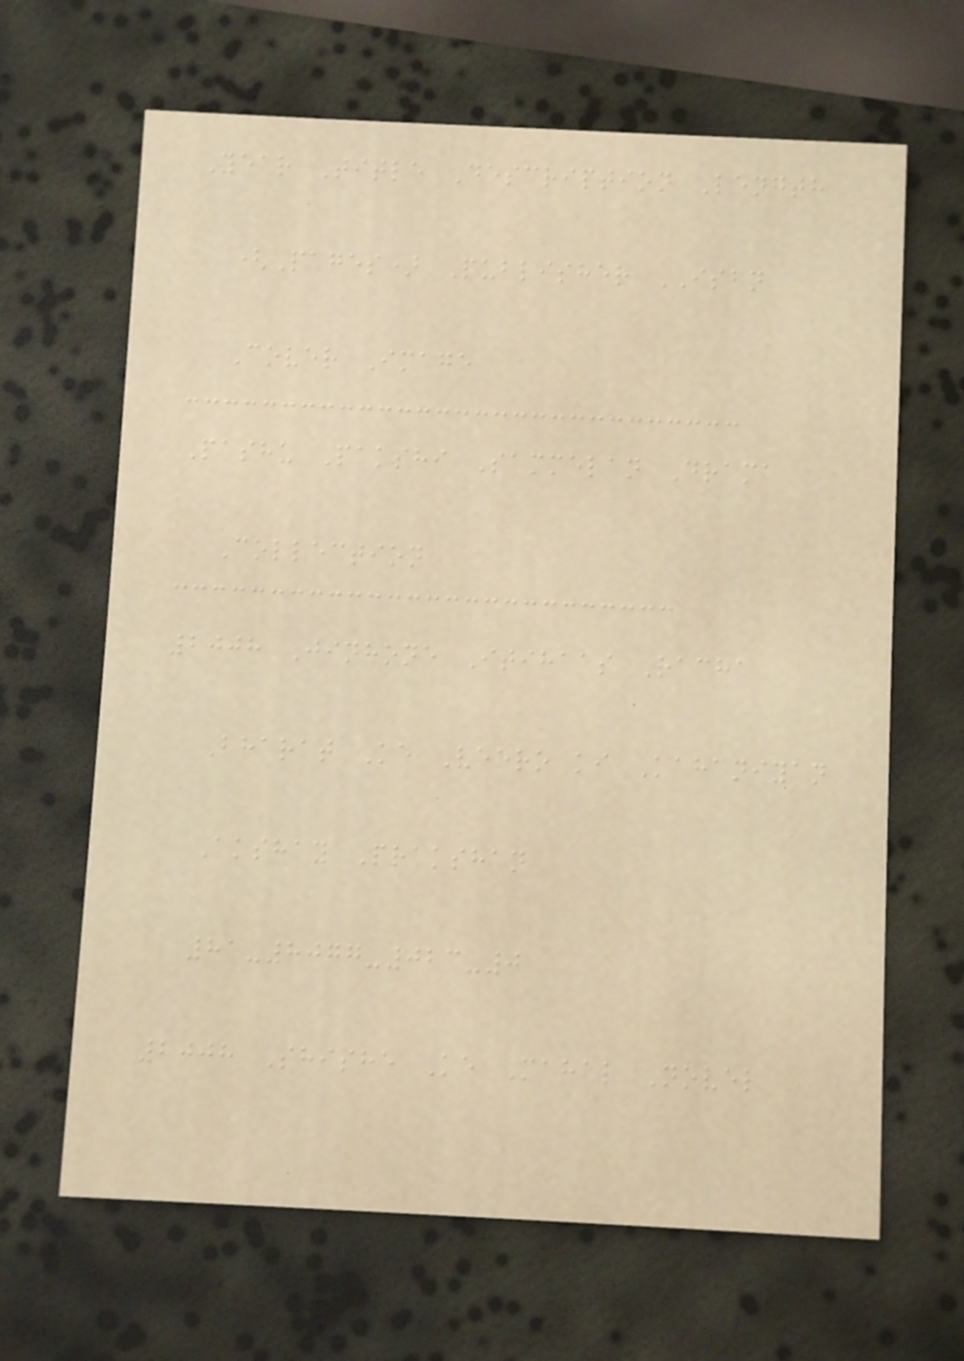Year Title Description Length
(Pages) Publisher ISBN
Cover Image
Pashu Pakshi Sammelan Drama
Collection
2008 Jinhone Itihaas Racha
Bharat Ke Veero ki Kahaniyan
Akshay Prakshan
81-8077-023-0
2008 Shishe Ke Mahal Novel
